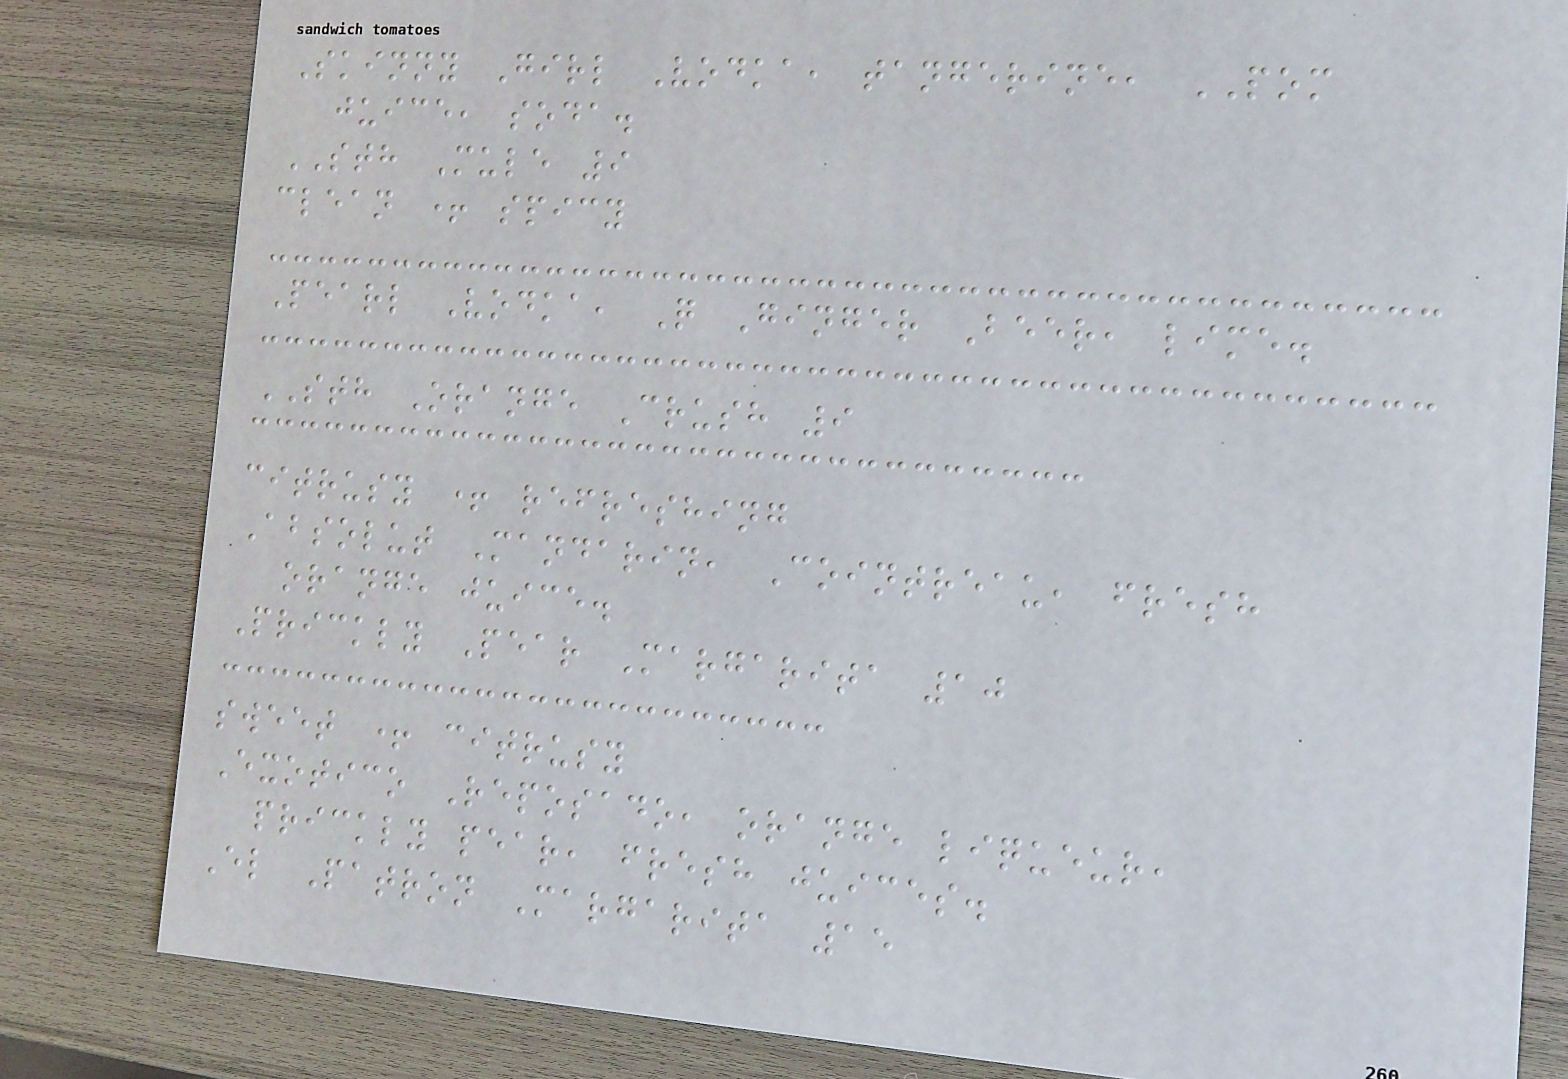Skinny Girl Vodka, tangerine, POM
juice, soda.
STH Mule 9
clean + spicy
Pearl Vodka, Q Ginger Beer, lime.
STH Orange Crush 9
citrusy + refreshing
Absolut Mandarin, Cointreau, fresh
orange juice.
Prickly Pear Margarita 10
sweet + citrusy
Exotico Reposado, orange liqueur,
prickly pear, fresh juices.
El Patron Margarita 15
